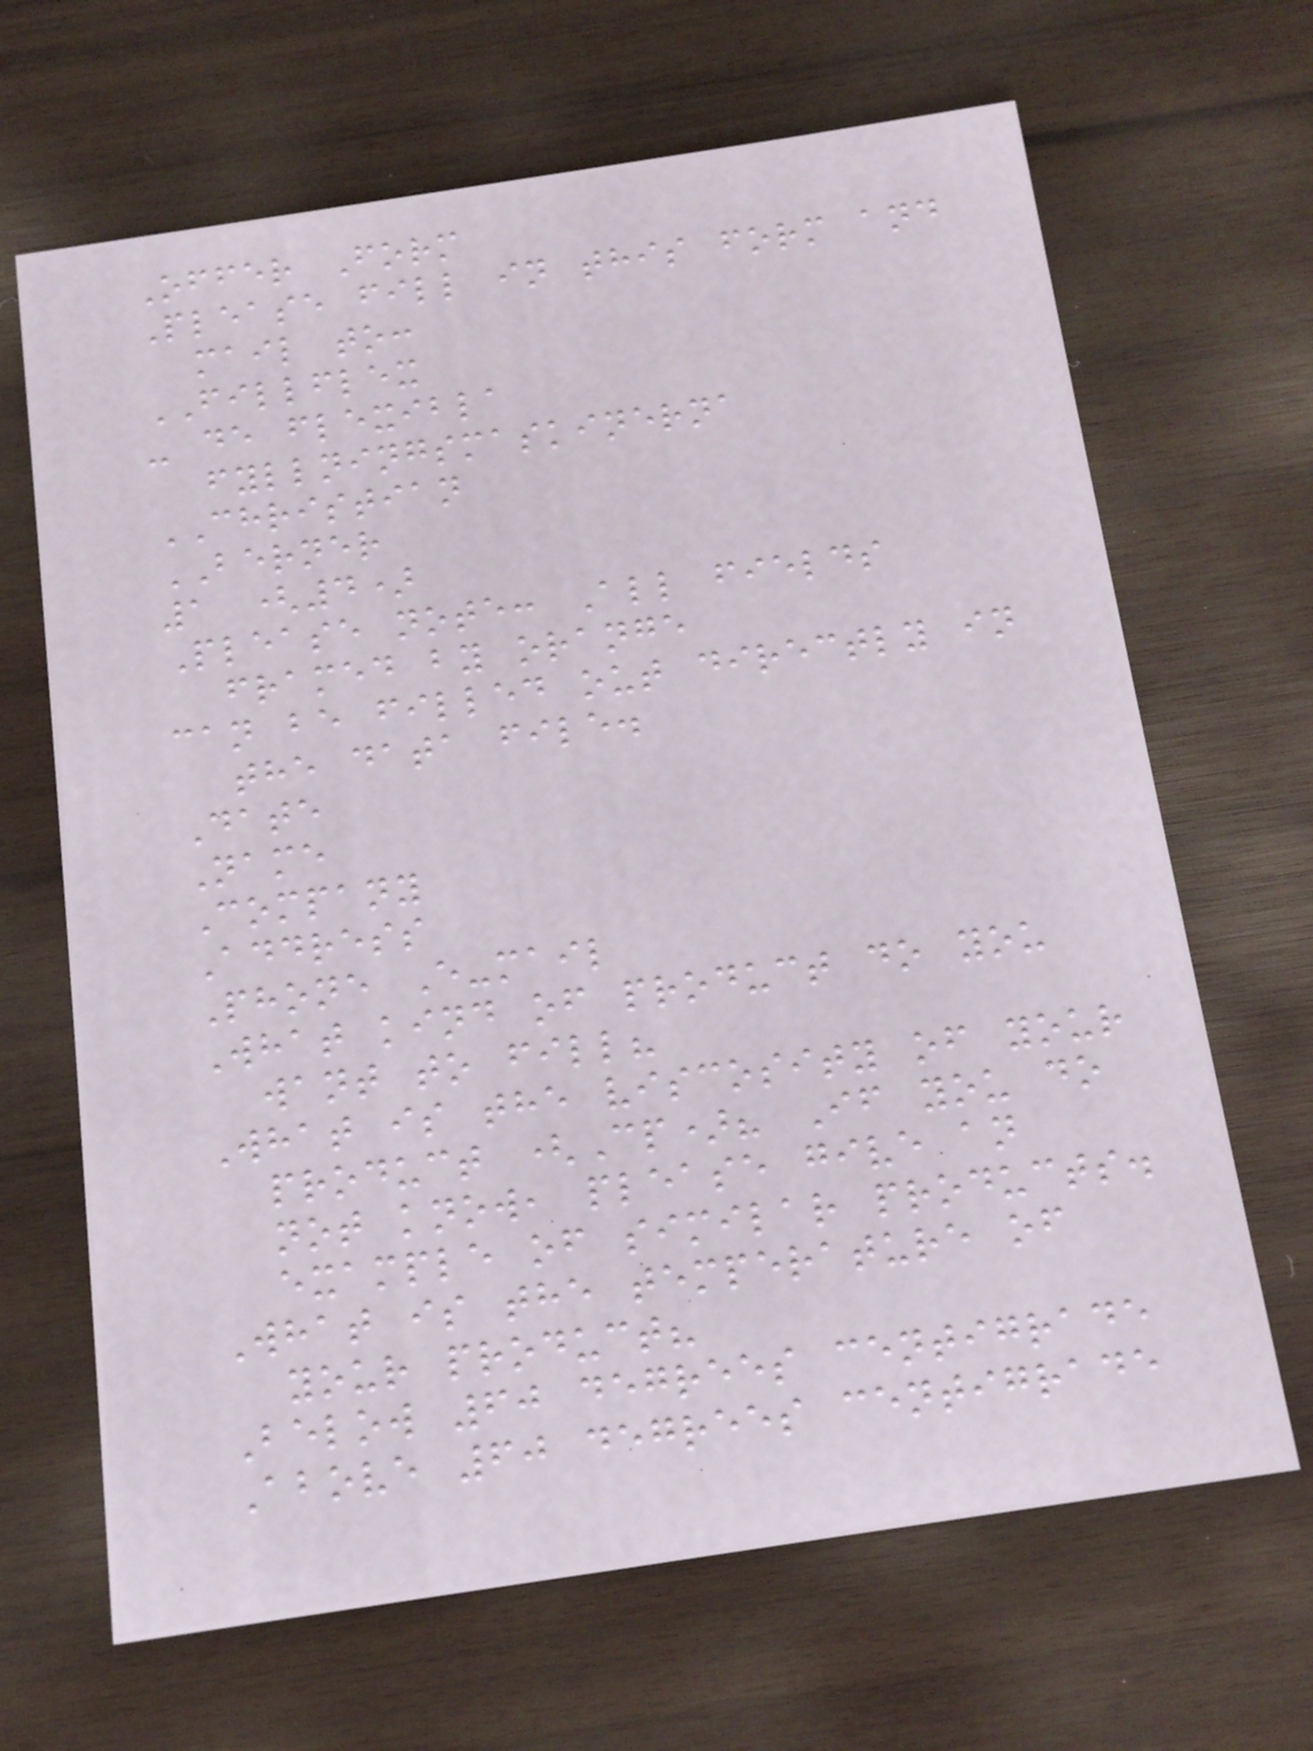Offer Form
Please fill in this form and
mail to:
FILLFLEX
- de flexibla
fyllningsmaskinerna
CHRISTIAN
BERNER
1 (4)
Please note: All fields
framed by orange
can be filled out directly in
the data file.
Date
Name
Company
Address
Phone E-mail
What kind of product do you
want to fill?
What is the viscosity of your
product (Cp)? If you do
not know, please give an
example of similar products.
What is the temperature of
your product?
Below 60 degrees centigrade
Above 60 degrees centigrade
